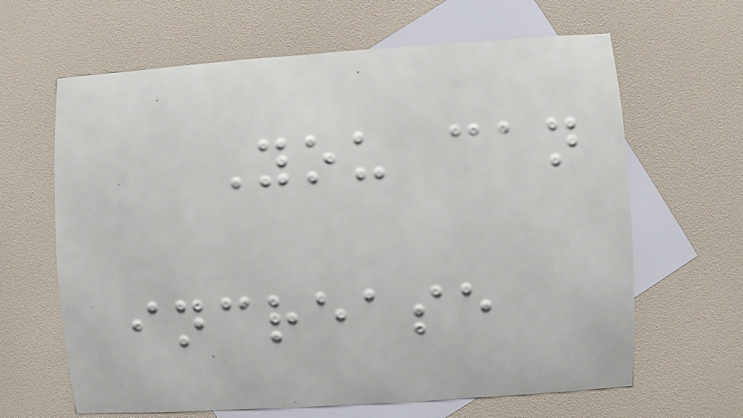You can
increase
